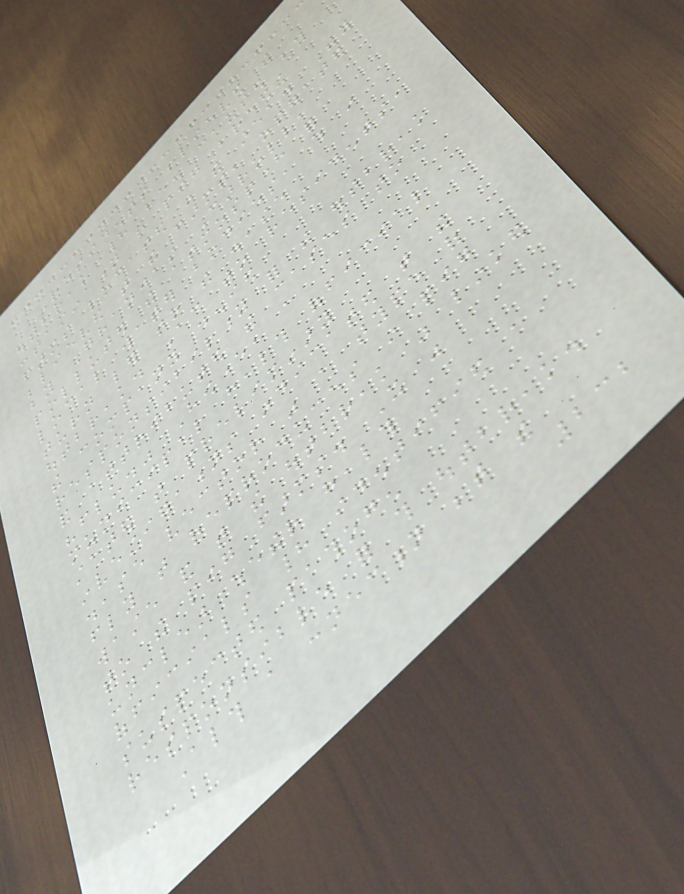Residents believed the
outbreak had been caused by
contamination from pig breeding
farms located in the area. They
believed that the farms, operated
by Granjas Carroll,
polluted the atmosphere and
local water bodies, which in
turn led to the disease
outbreak. According to residents,
the company denied
responsibility for the outbreak
and attributed the cases to
"flu." However, a
municipal health official
stated that preliminary
investigations indicated that the
disease vector was a type of
fly that reproduces in pig
waste and that the outbreak was linked
to the pig farms. It was
unclear whether health
officials had identified a
suspected pathogen
responsible for this outbreak.
Although a connection between the
232
